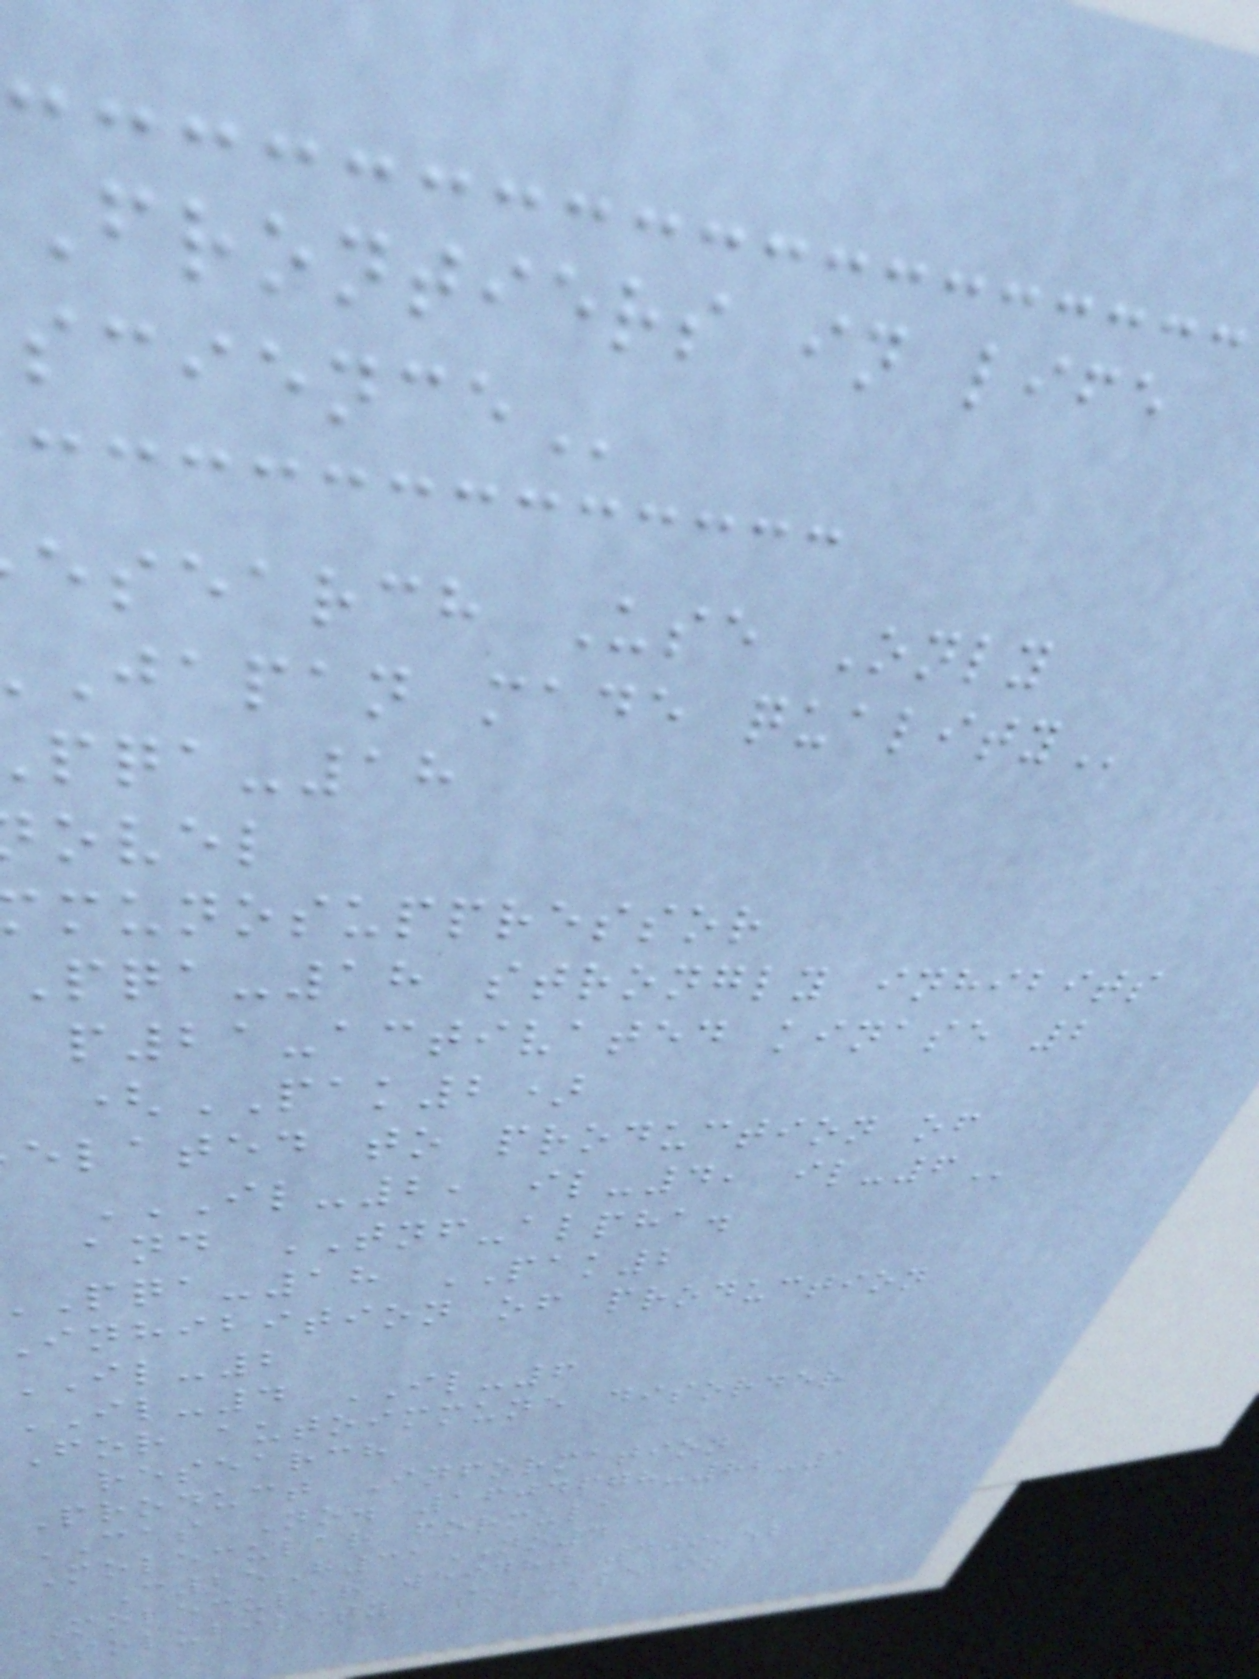frontiers in life
esearch Use Only
japan made
pqa-18
ovel
munosuppressor
pqa-18 strongly inhibits
p21-activated kinase 2
(PAK2)
elated to production of
IL-2, IL-4, IL-6
and TNF-alpha.
pqa-18 PAK2
inhibition of production
IL-2
IL-4 IL-6
For autoimmune disorder
research
Product Information
CAS No. 1604678-82-1
Molecular formula
C25H31NO4
Molecular weight 409.52
Solubility Soluble in
